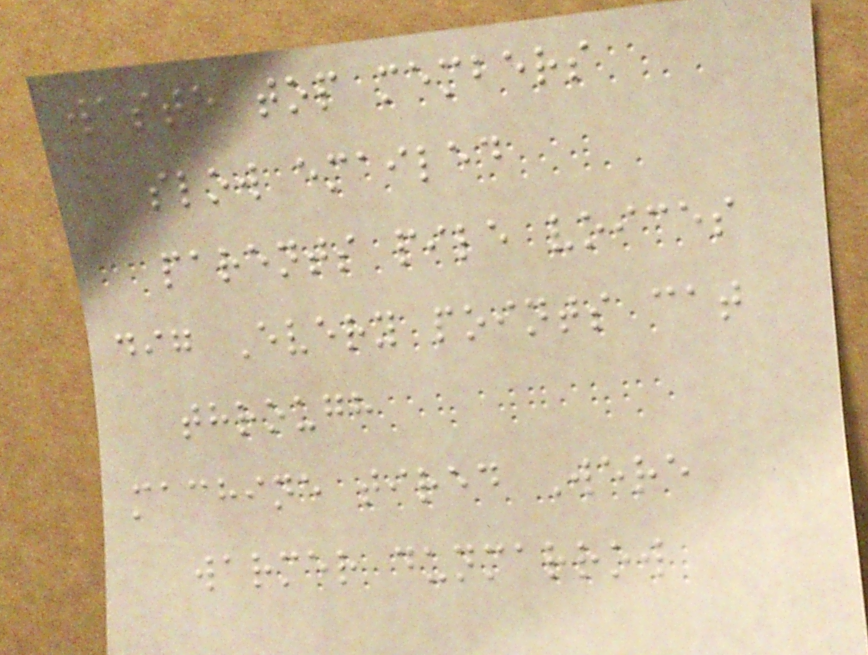waste top members
slow emailed
parents pile voices
dig Every points cat
through
machine tired Were
warmer dunmarrow
